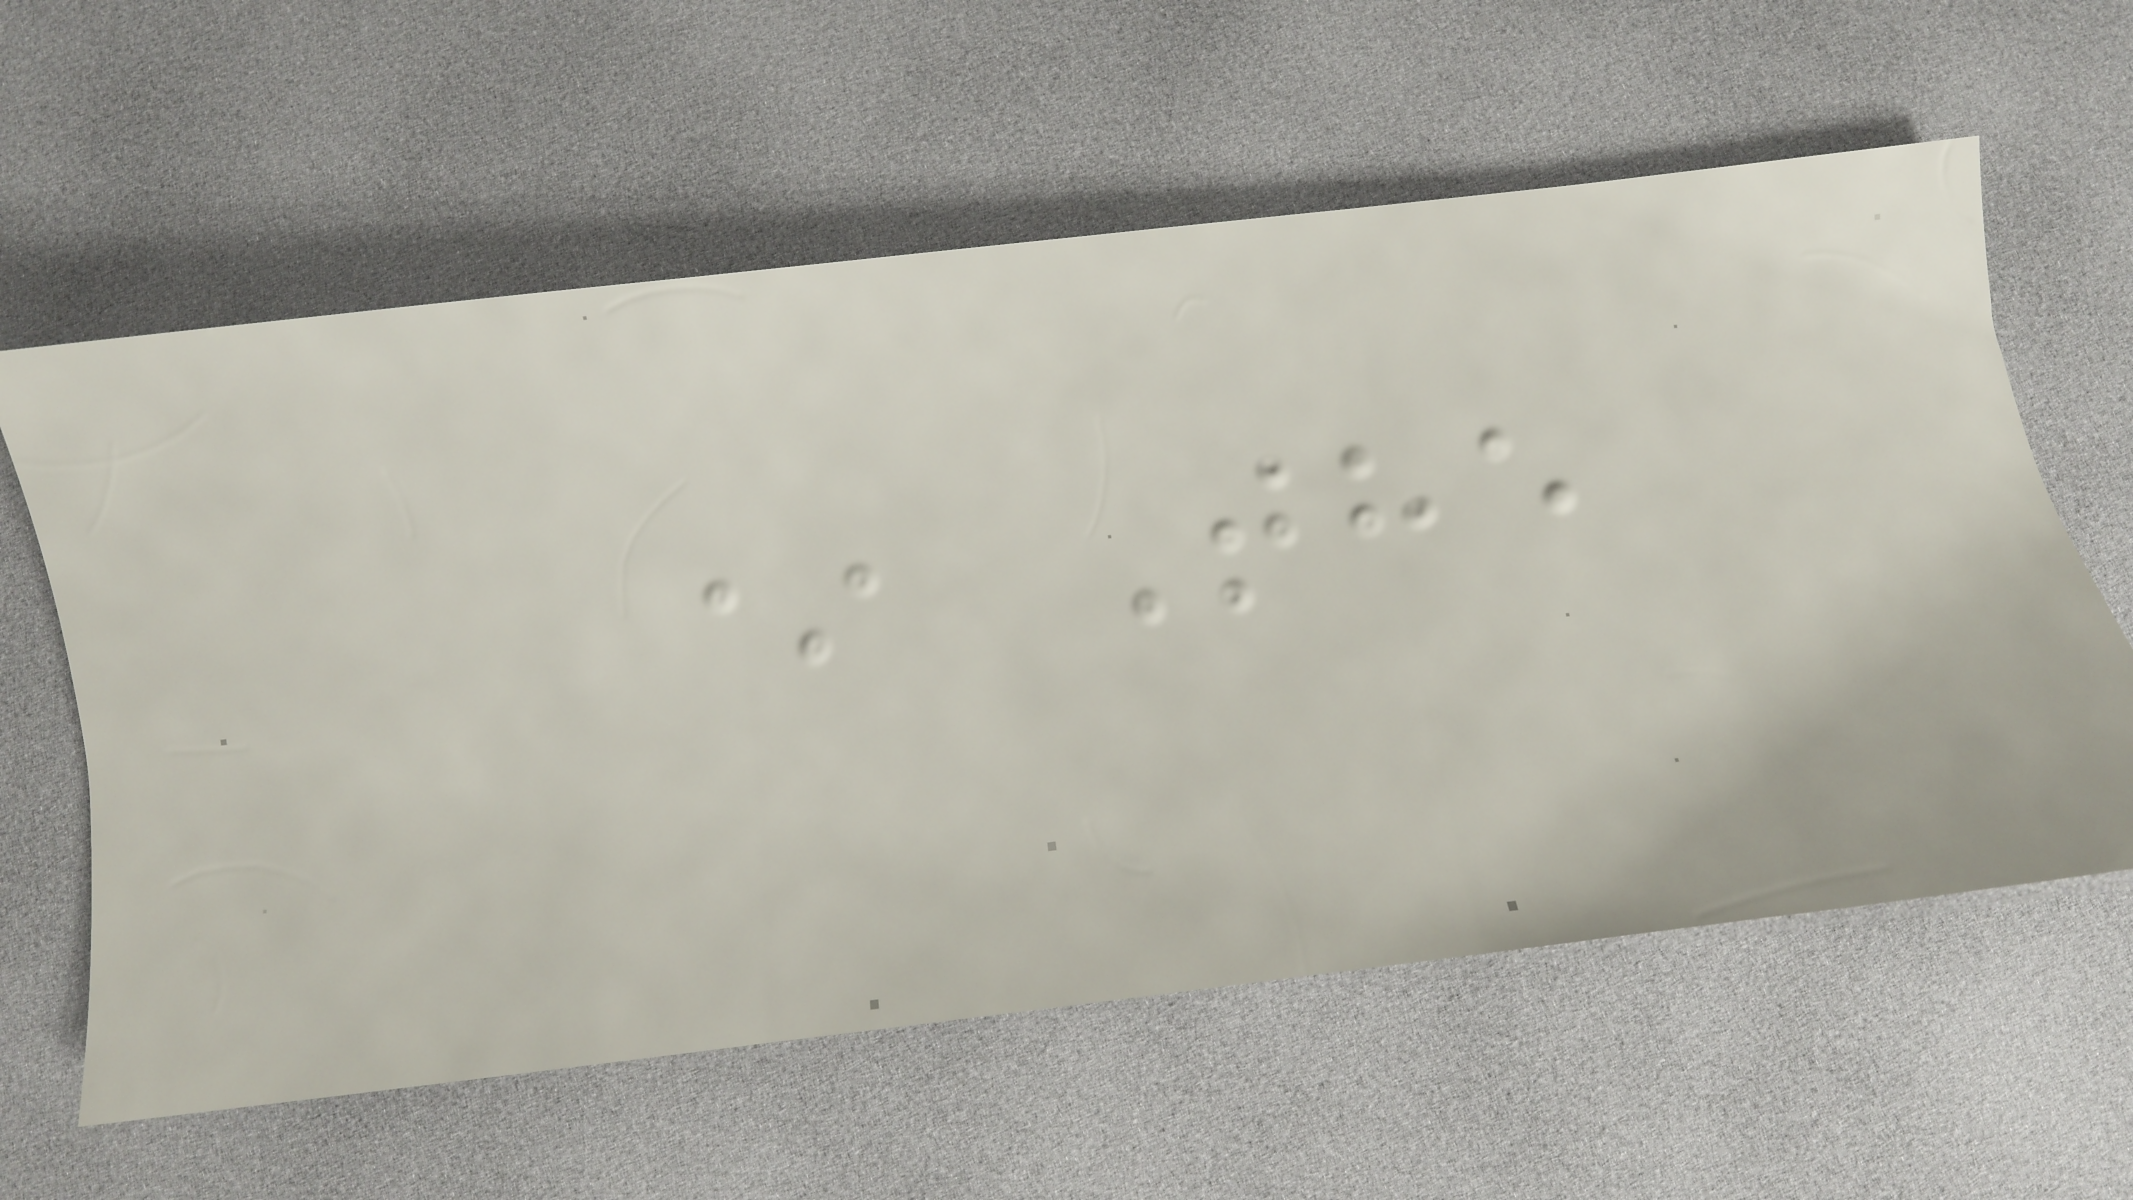* The
